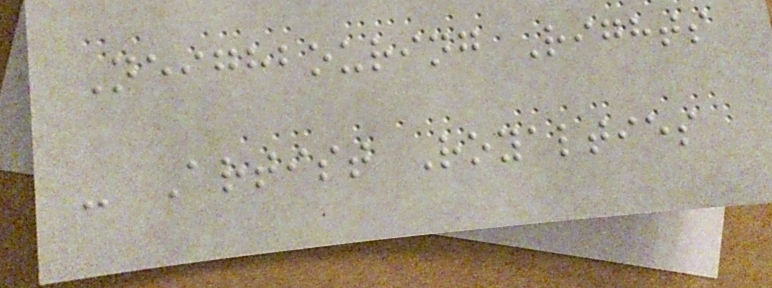Neighbouring Rights
- Artist Royalties
